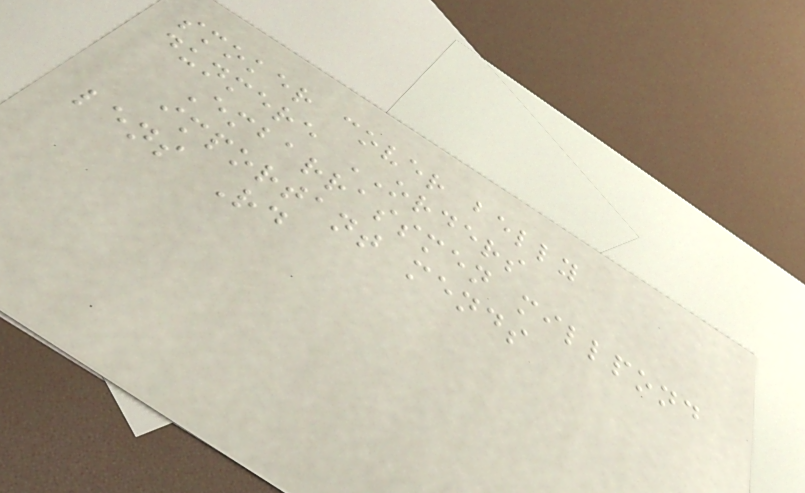smoker cover belly
dunmere ORDERS
Embarrassmen millpond
important mends
lens Rd
